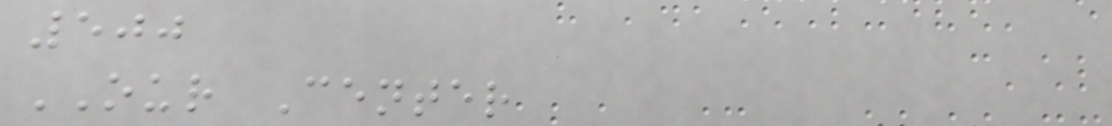500
OUR Center
